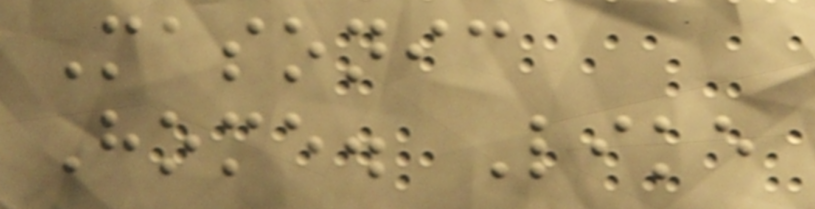Masonic
Home. Like
